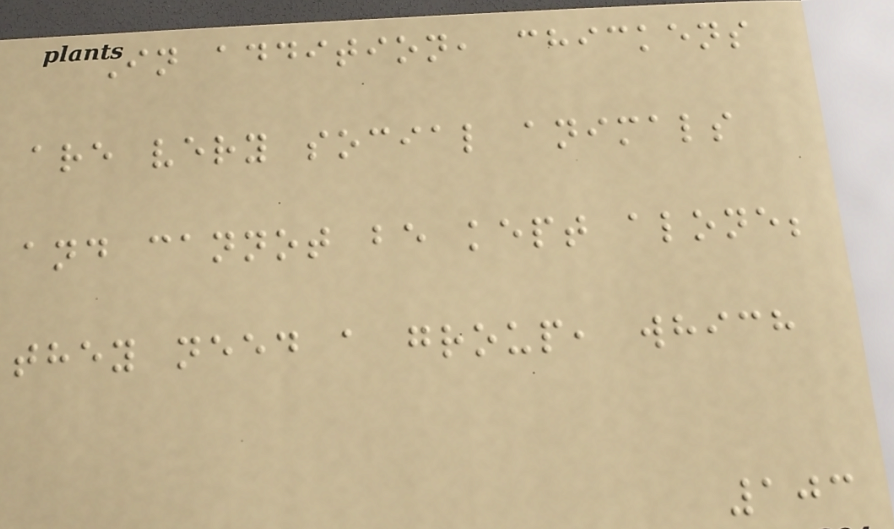In addition, chickens
are very social animals
and cannot be kept alone;
they need a group, which
103
